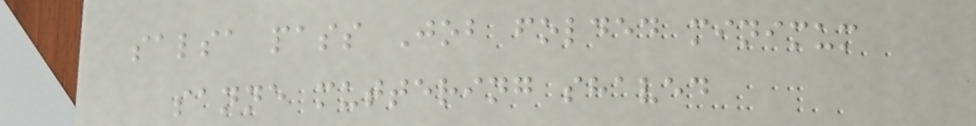salsa pass Job folded minimum
sanne muttering shaved
